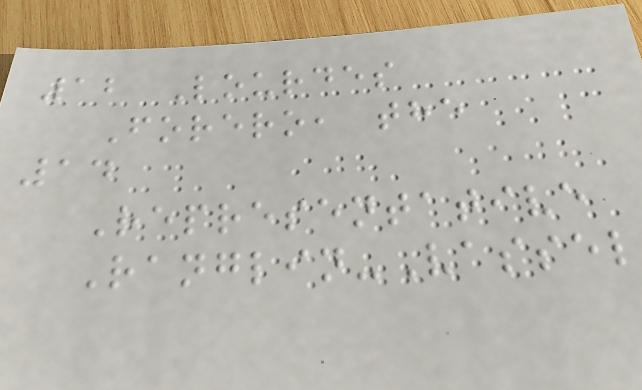12 Lourdes
Forero, the
14
Representative
Ranglin-Vassel
